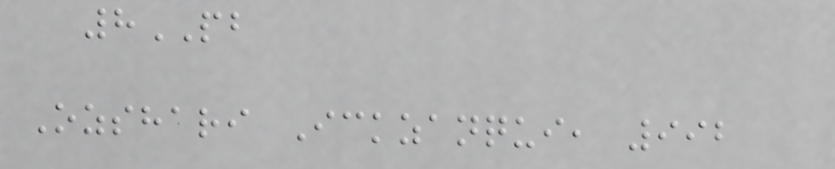8PB
Ozshari Ickzanqui, 992
